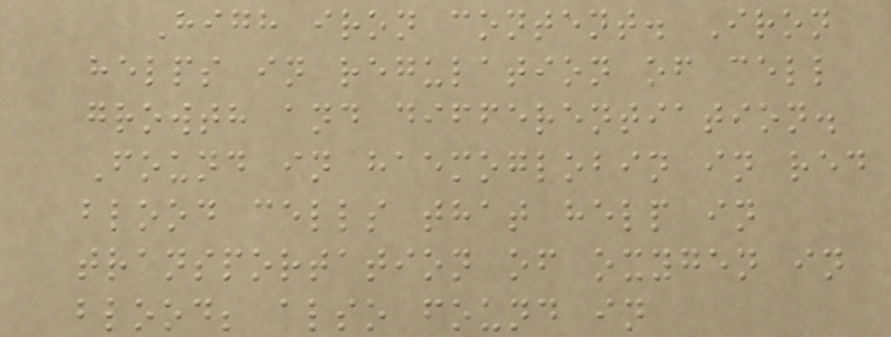High iron content. Iron
helps in regulation of cell
growth and differentiation.
Found in haemoglobin in red
blood cells that help in
transportation of oxygen in
blood; also found in
